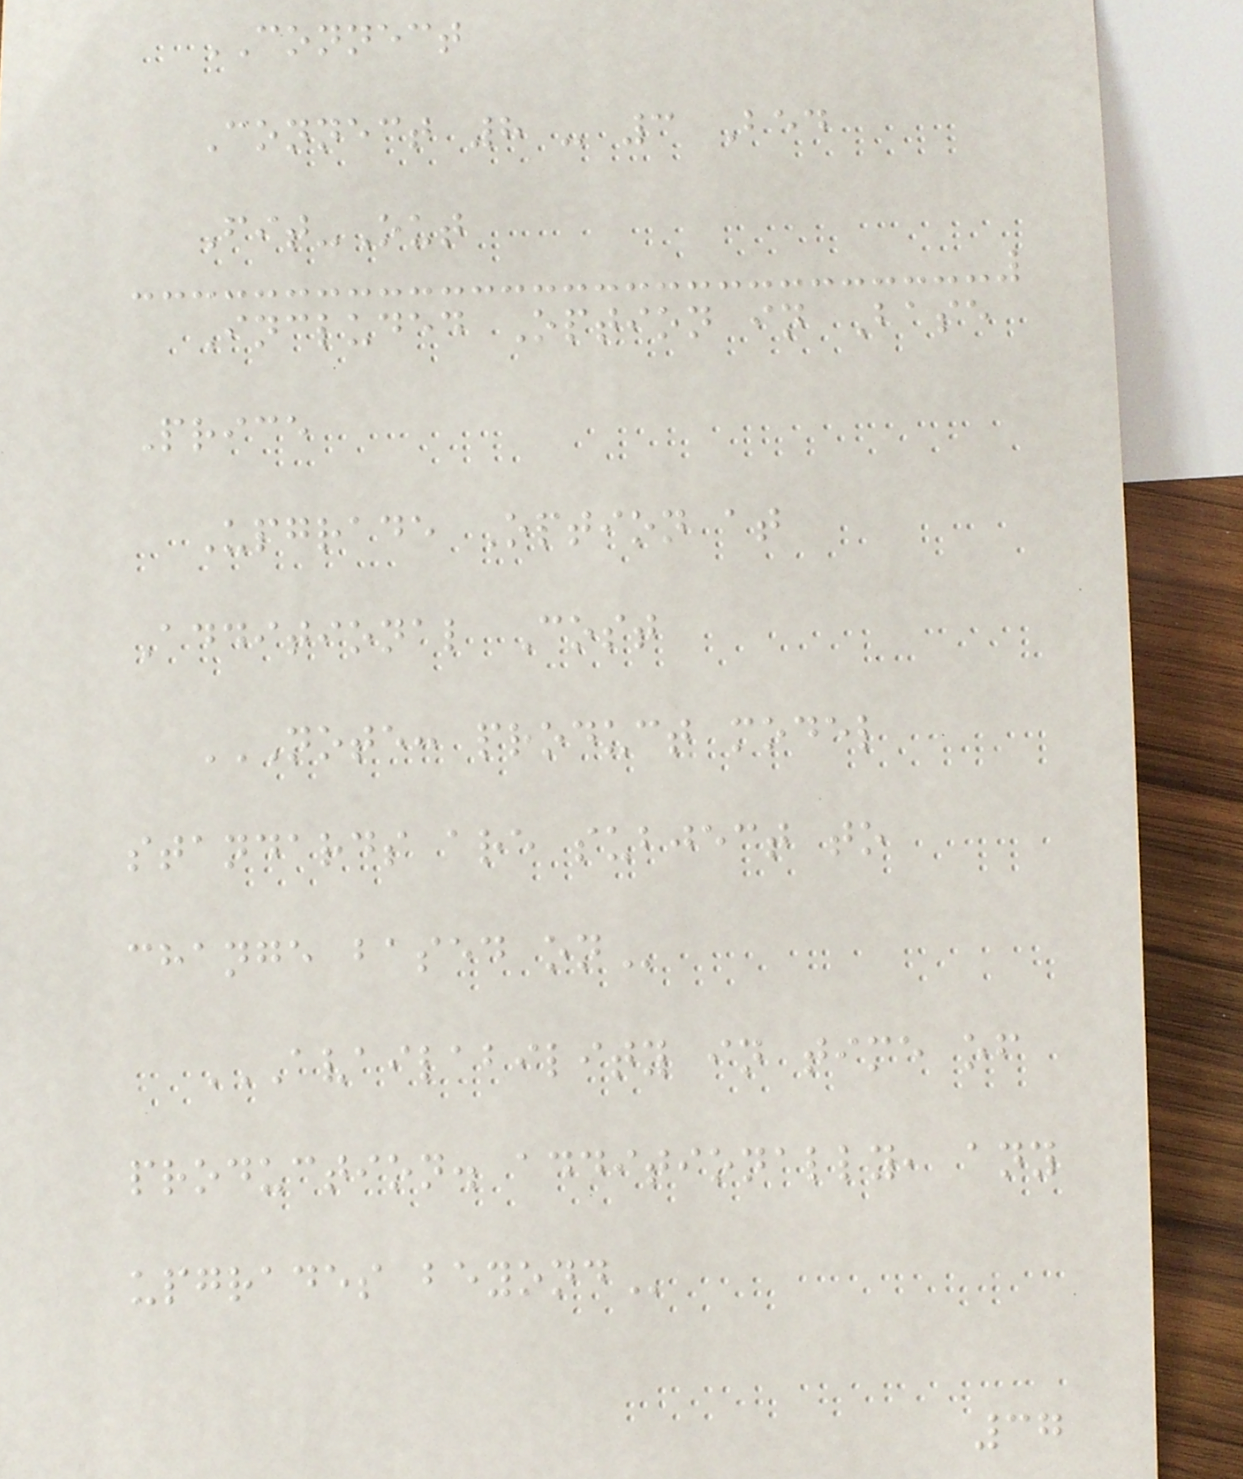CONNECT
Connect 8 - 3 Bed
Fit-Out
Included Option in Base
Price
Upgrade Option at
Additional Cost
NOTE: PRODUCT MODEL
STANDARDS ARE SUBJECT TO
CHANGE BASED ON
AVAILABILITY IN TIME OF
PRODUCTION. ADDITIONALLY, ANY
UPGRADES BEYOND
37
